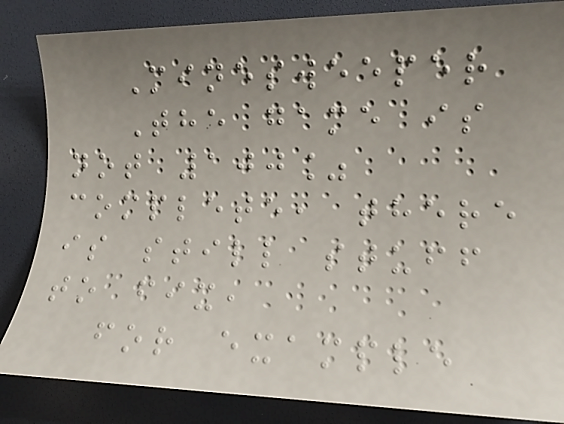Minesweeper
The game is
not 100%
complete, there
is still stuff
to fix,
for example
